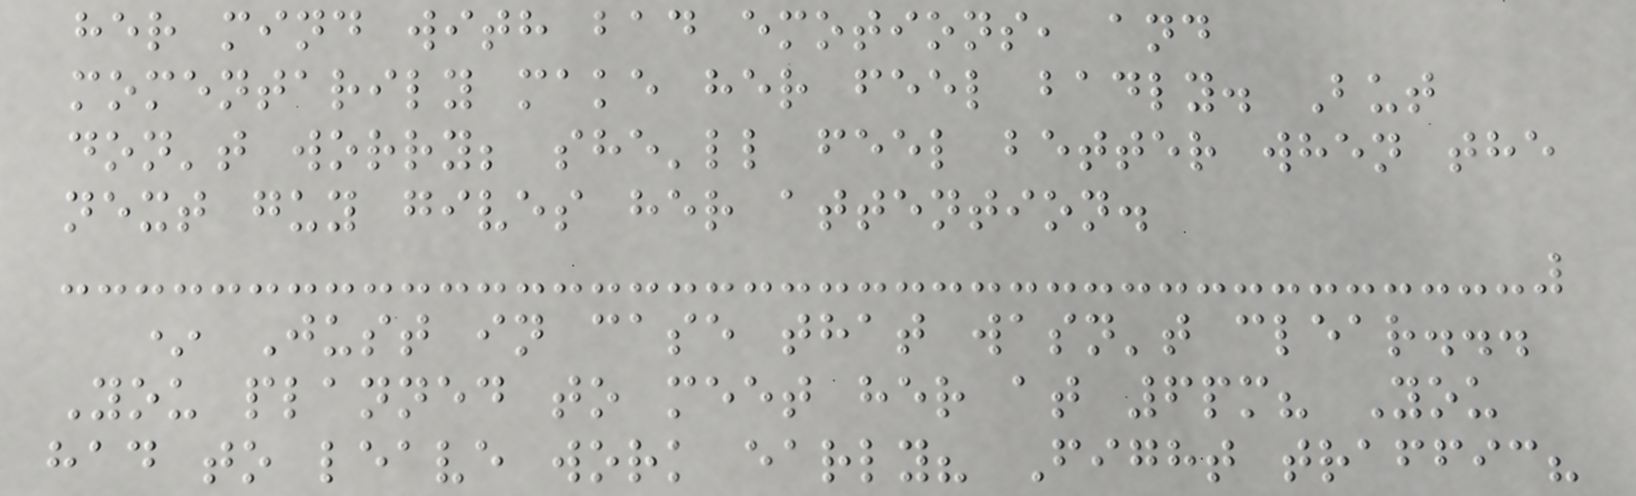her mind with bad emotions, and
momentarily make her feel badly. But
don't worry; she'll feel better when the
next guy gives her attention.
* Just in case that wasn't clear...
You planned to meet her at 6pm? You
had to leave work early? Fight traffic?
